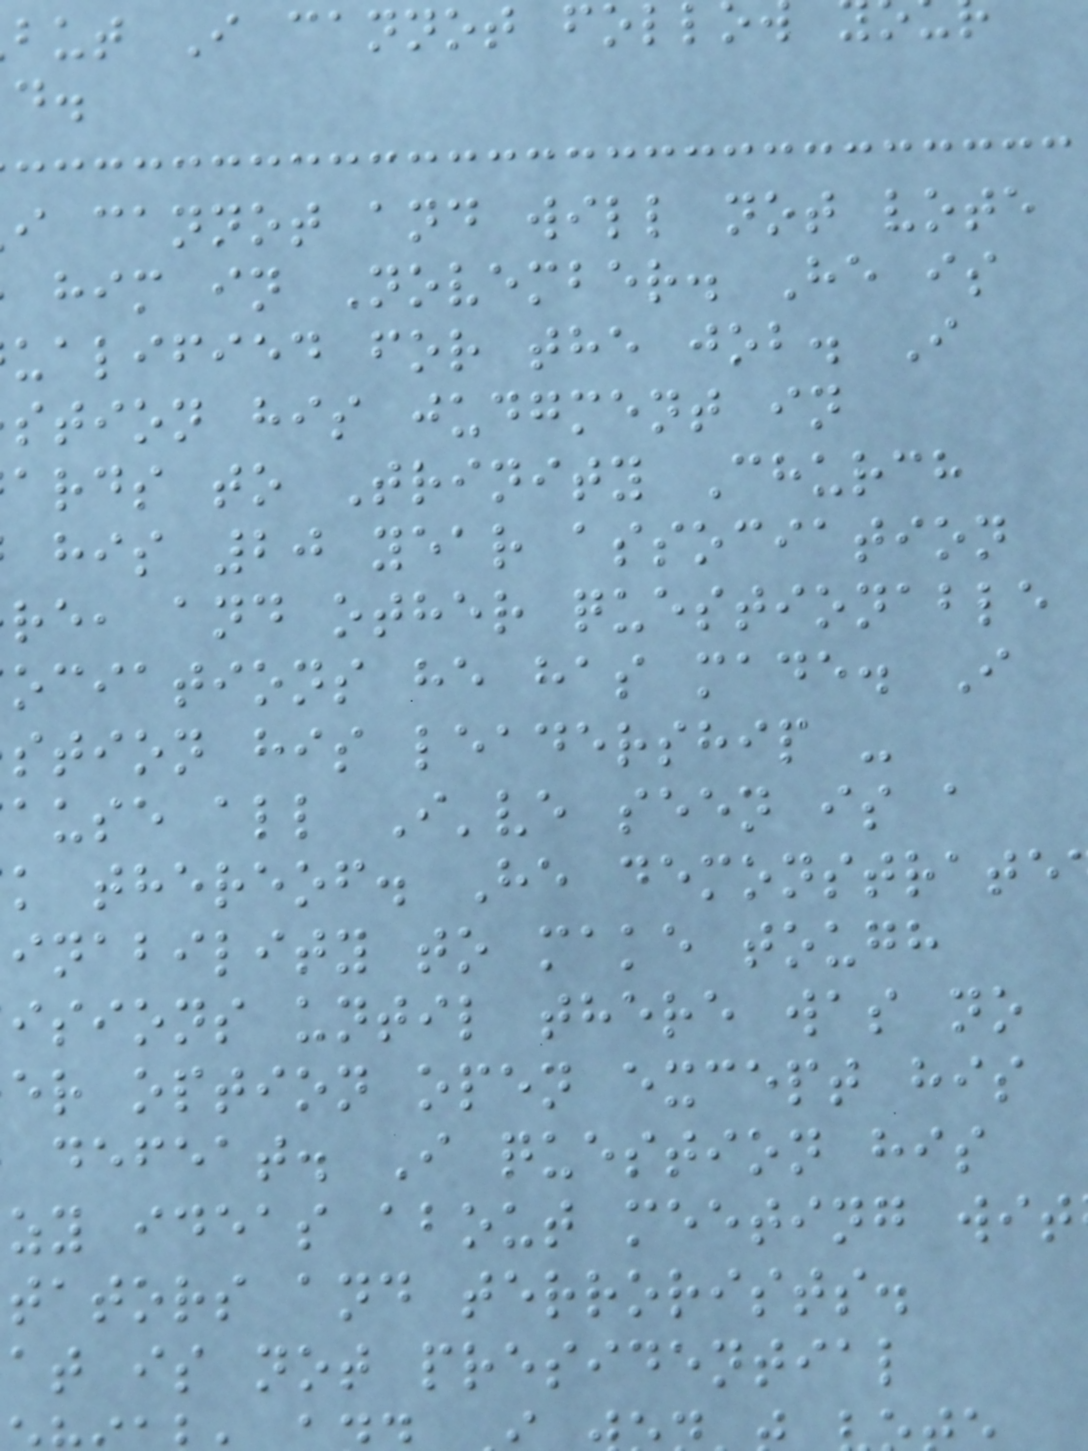but I cannot fol
i cannot and will not vote
him in November. He is
ualified for the job. I
stion his judgment in
ards to Trinity Church
his 20 year association
re, and other questionable
ociations he has made. I
stion his leadership -
ause all I've seen is a
k thereof. He demonstrate
inability to make tough
isions until there was no
er option open except his
defeat. I question his
zy ideas about meeting wit
tators and terrorists.
at is not presidential
